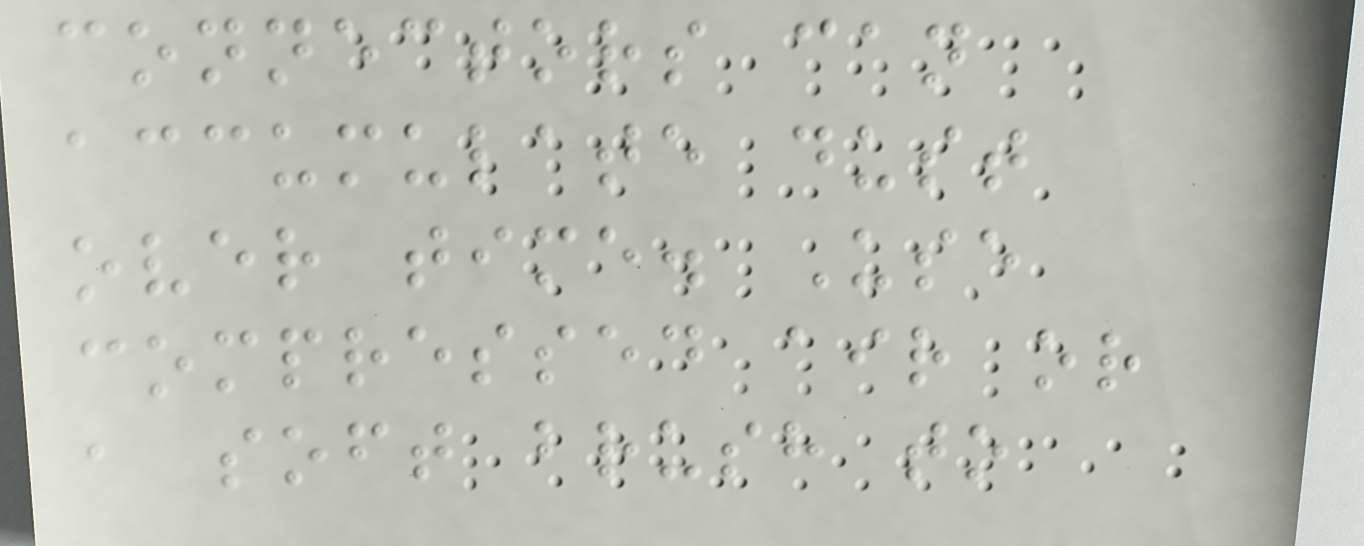connectors can
accumulate dust
over time. Use
compressed air or
a soft brush to
